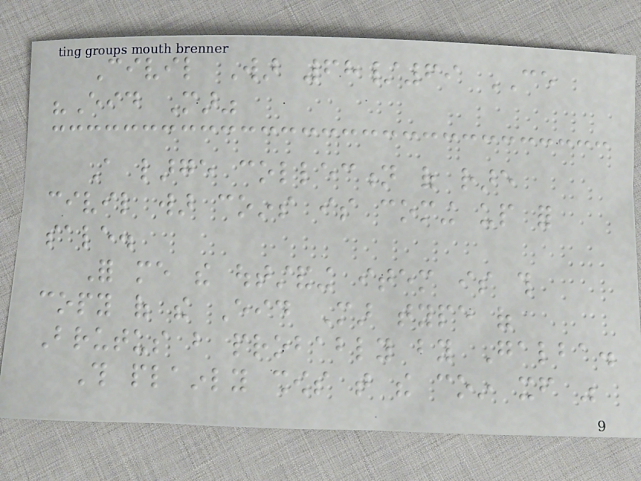Civil War 68/69 CE
"Eid Mar"
A large collection of rare
civil war coins is coming up for
sale.
For me the outstanding item is this
copy of the Eid Mar type of
Brutus but probably by Galba.
This plainly shows that the coin itself was
